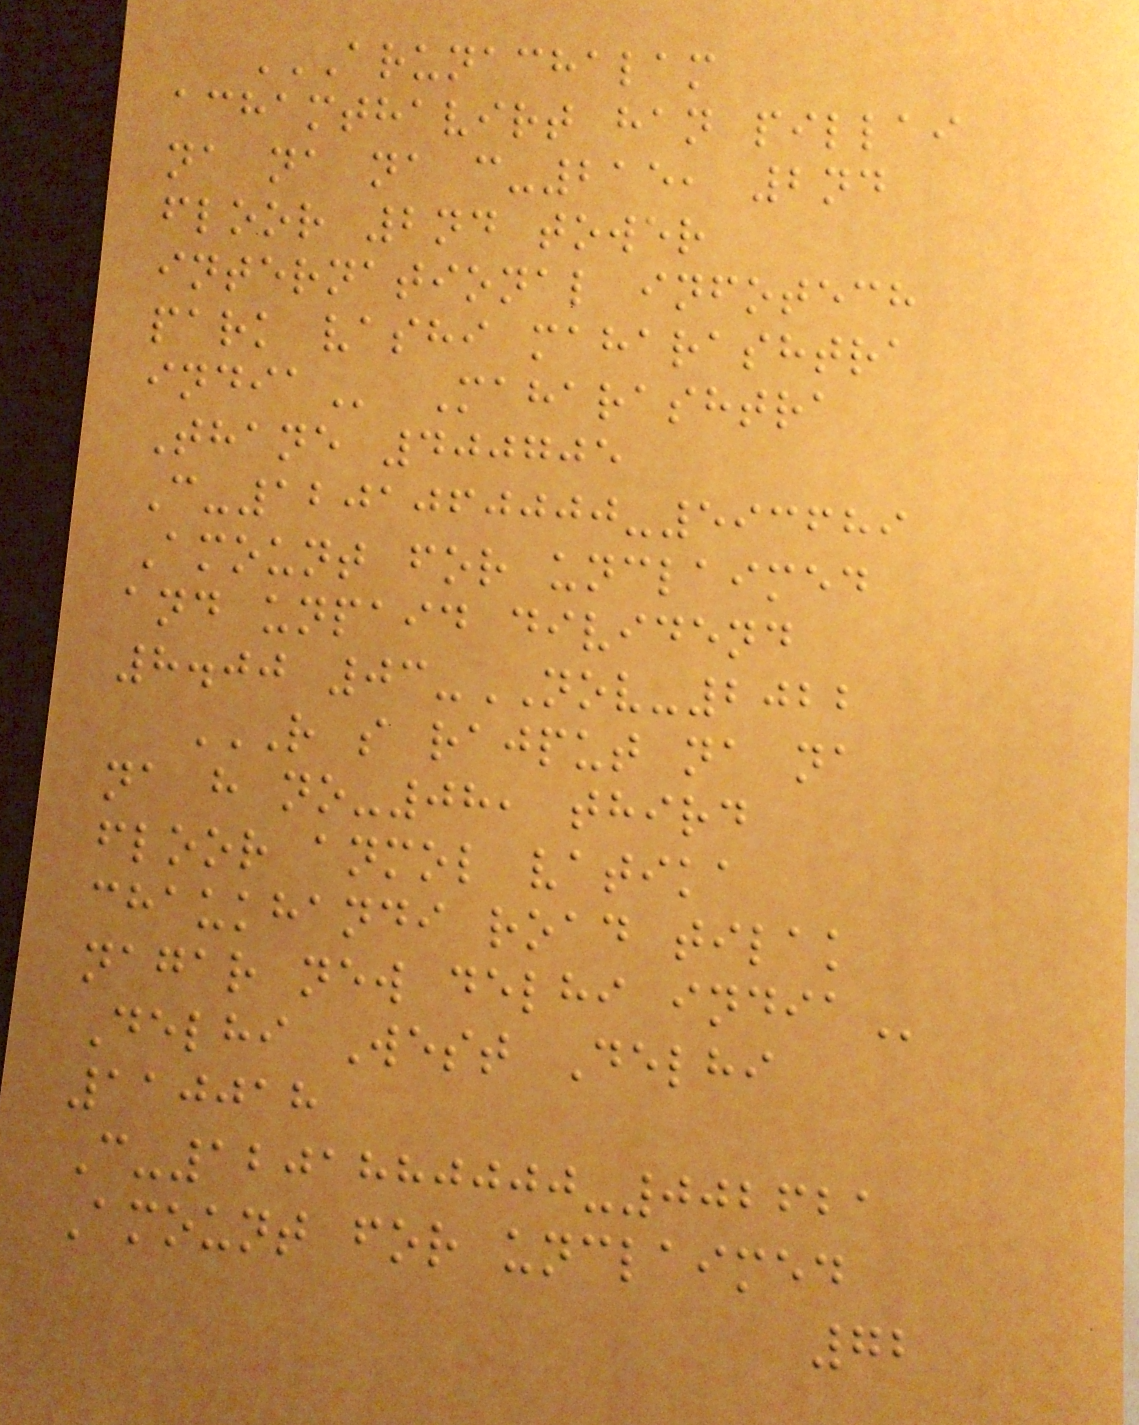ARUNACHALAM
ACHAMTHAVIRT HAN PILLAI
NA NA NA C-215, 2ND
FLOOR 2ND TOWER
INTERNATIONAL INFOTECH
PARK VASHI MAHARASHTRA
INDIA Maharashtra
Thane 400705
C-1201060000-593689
Amount for unclaimed
and unpaid dividend
8.00 03-NOV-2022
R S RAJPUT NA NA
NA H NO-08, THIRD
FLOOR ANMOL VATIKA
CHAUKHANDI ROAD TILAK
NAGAR NEW DELHI INDIA
Delhi West Delhi
110018
C-1201880000-002621
Amount for unclaimed
72
